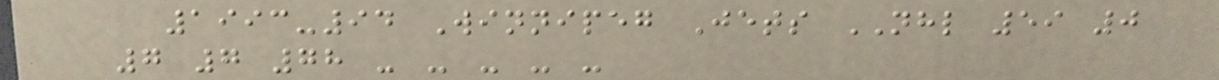1993-94 Winnipeg Jets NHL 59 0
7 7 78 - - - - -
